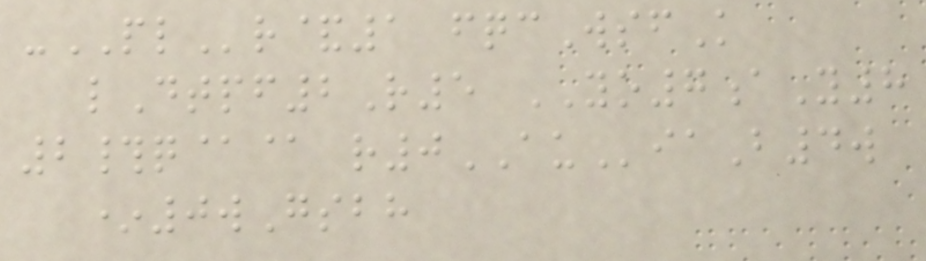-PLr&1 fqcWsfK
lDtpf2R5 YO7aY8
2#q@@ r0AUiaB4w
*0wGsbh
